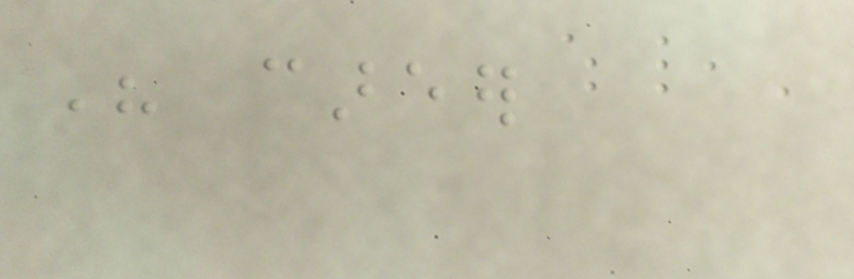His career
